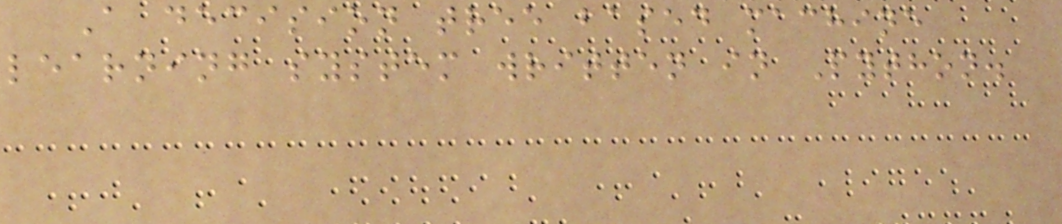A decision tree based machine
learning system written in Python.
